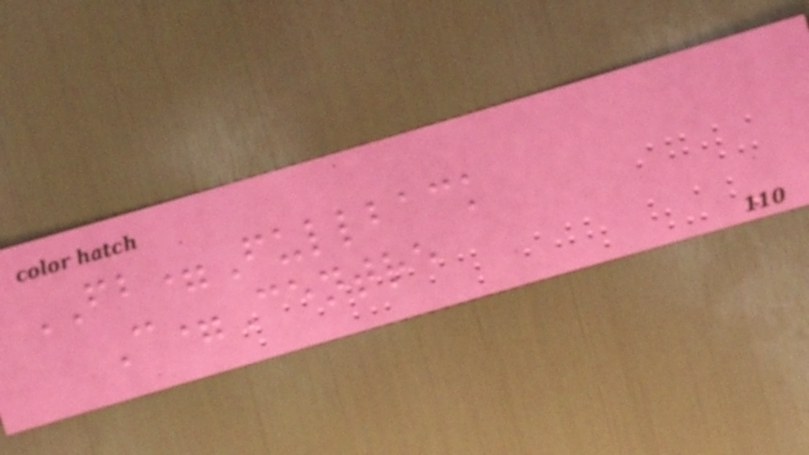FB=Fullback
C=Centre
